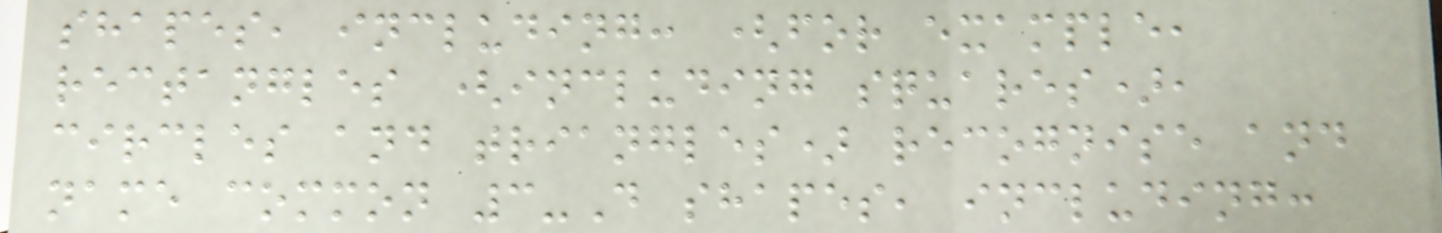shapes, including: (for example,
rectangles (including squares),
circles and triangles) recognise and
name common 3-D shapes, including:
